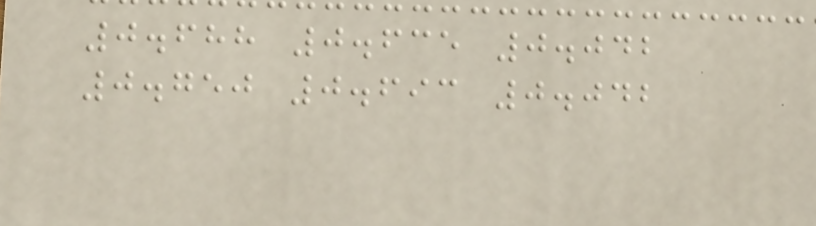0.688 0.635 0.042
0.750 0.693 0.042
